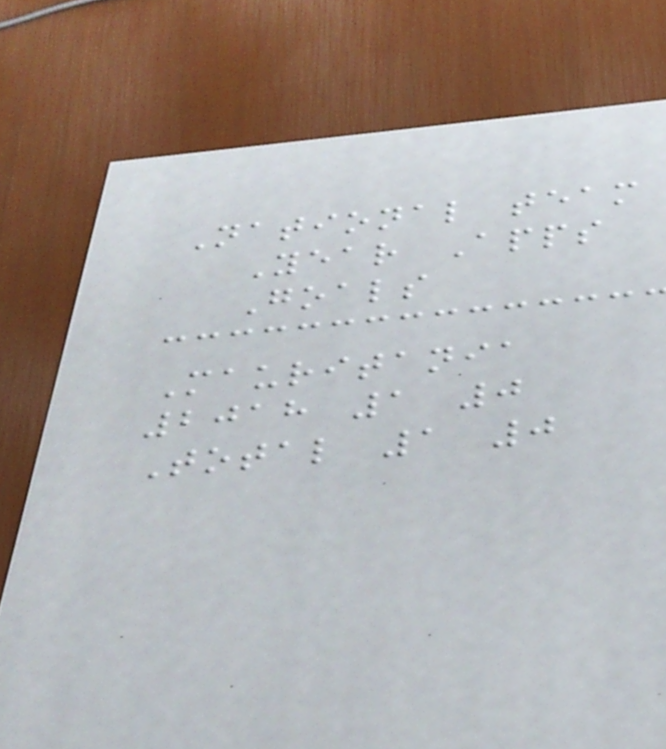National team
Year Apps
Goals
Mauritania
2018 1 0
Total 1 0
